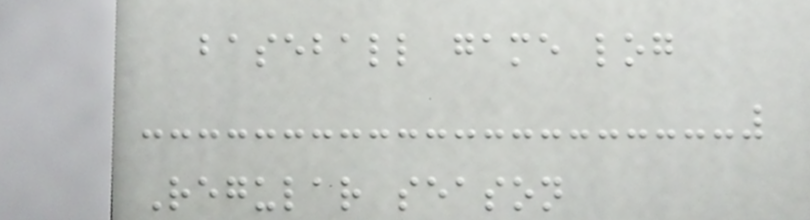baseball game log
Regular season
